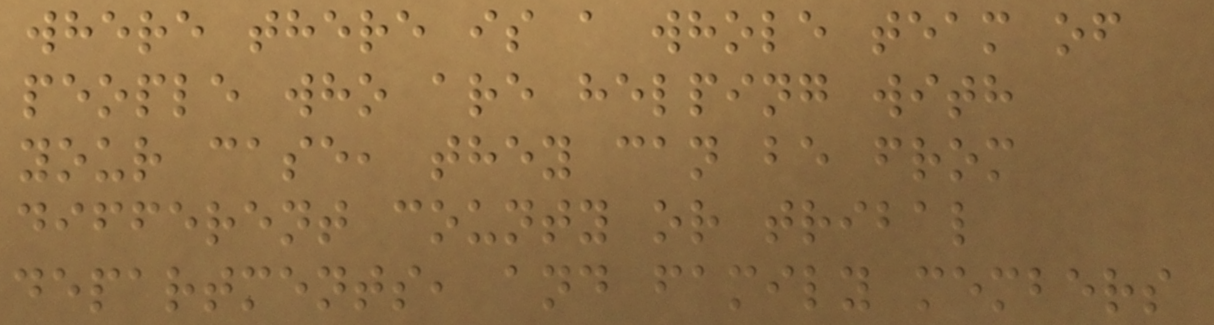where there is a whole team of
people who are helping with
your case, they can be from
different county or tribal
departments, and family members
